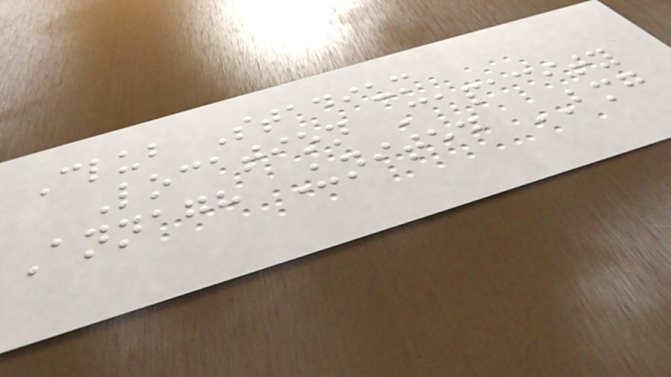Club Stadium
Location Capacity
Annagh United BMG
